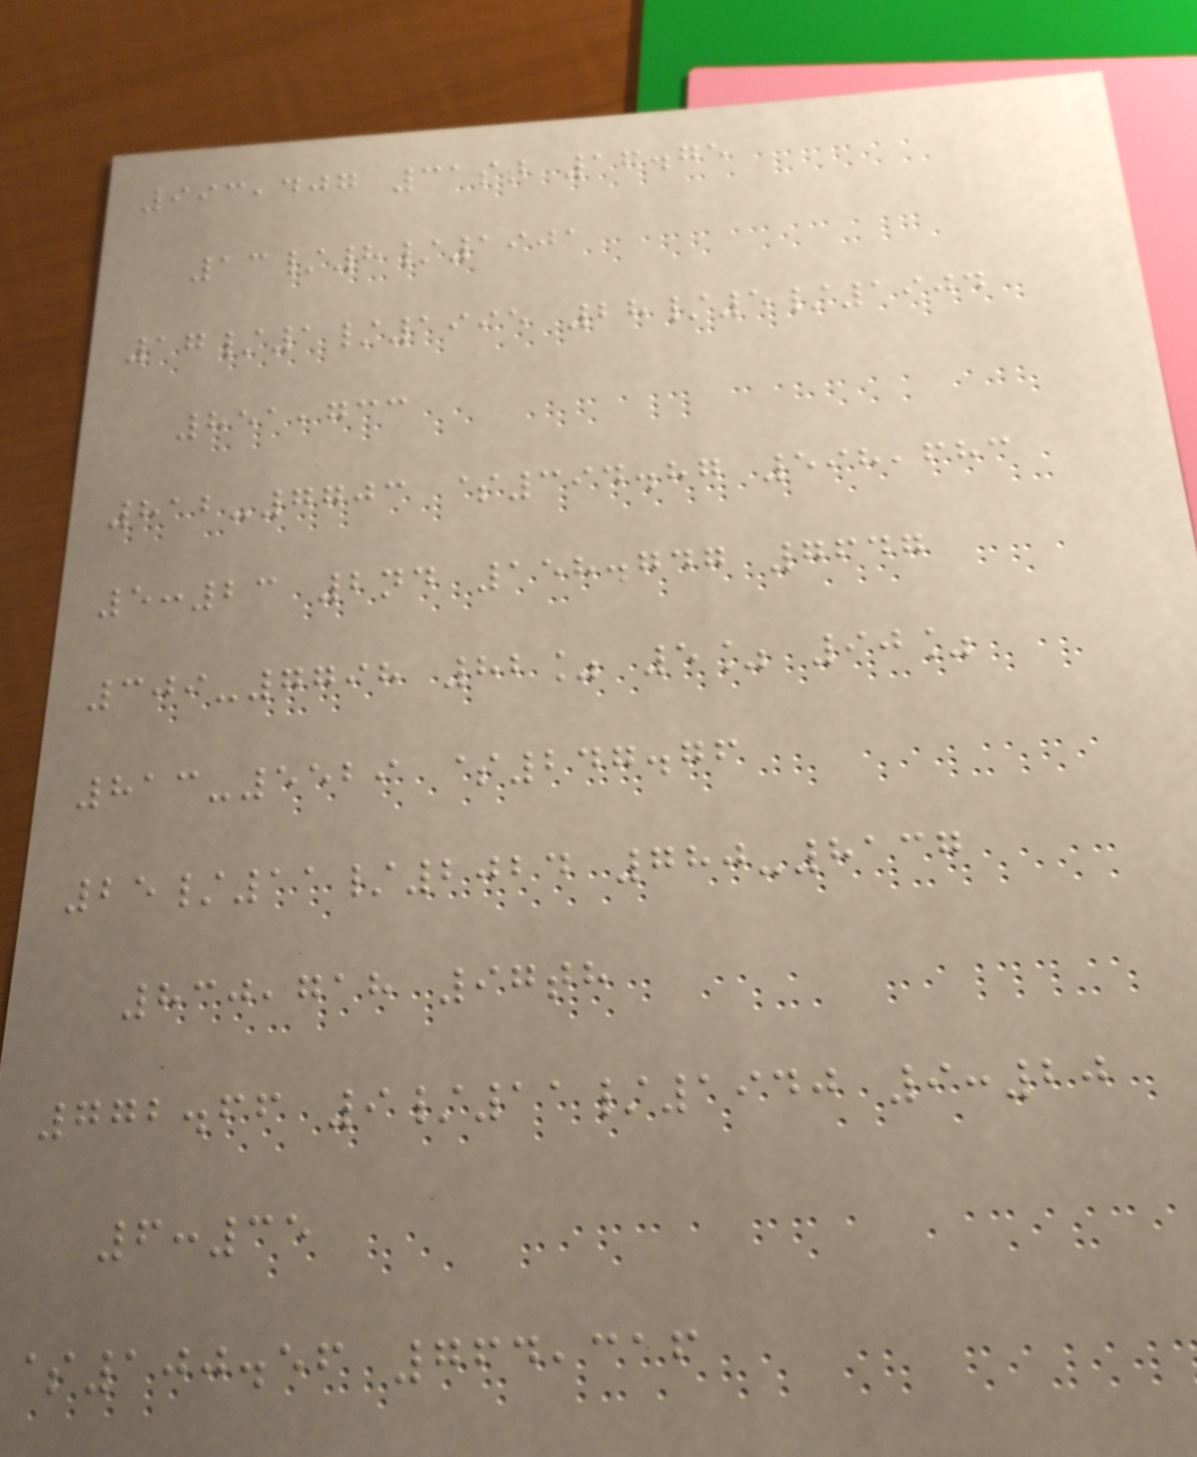993,407 31st 16.75
13/8/1901
17/1/1995 28/5/1904
851,733
812-7703 $394.87 598,683
5:23 2nd 158.747 7647
309-7798 82% 5% 90%
813-5529 $247.76
25/11/2024 780-8137
830,718 97th
772.66 9/11/1940 9:20
6:35
$100.56 764,316
